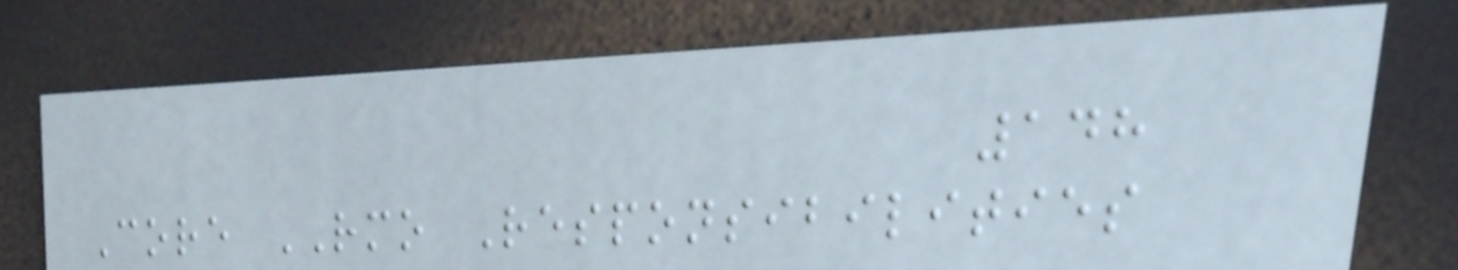148
Core RMO Responsibilities
